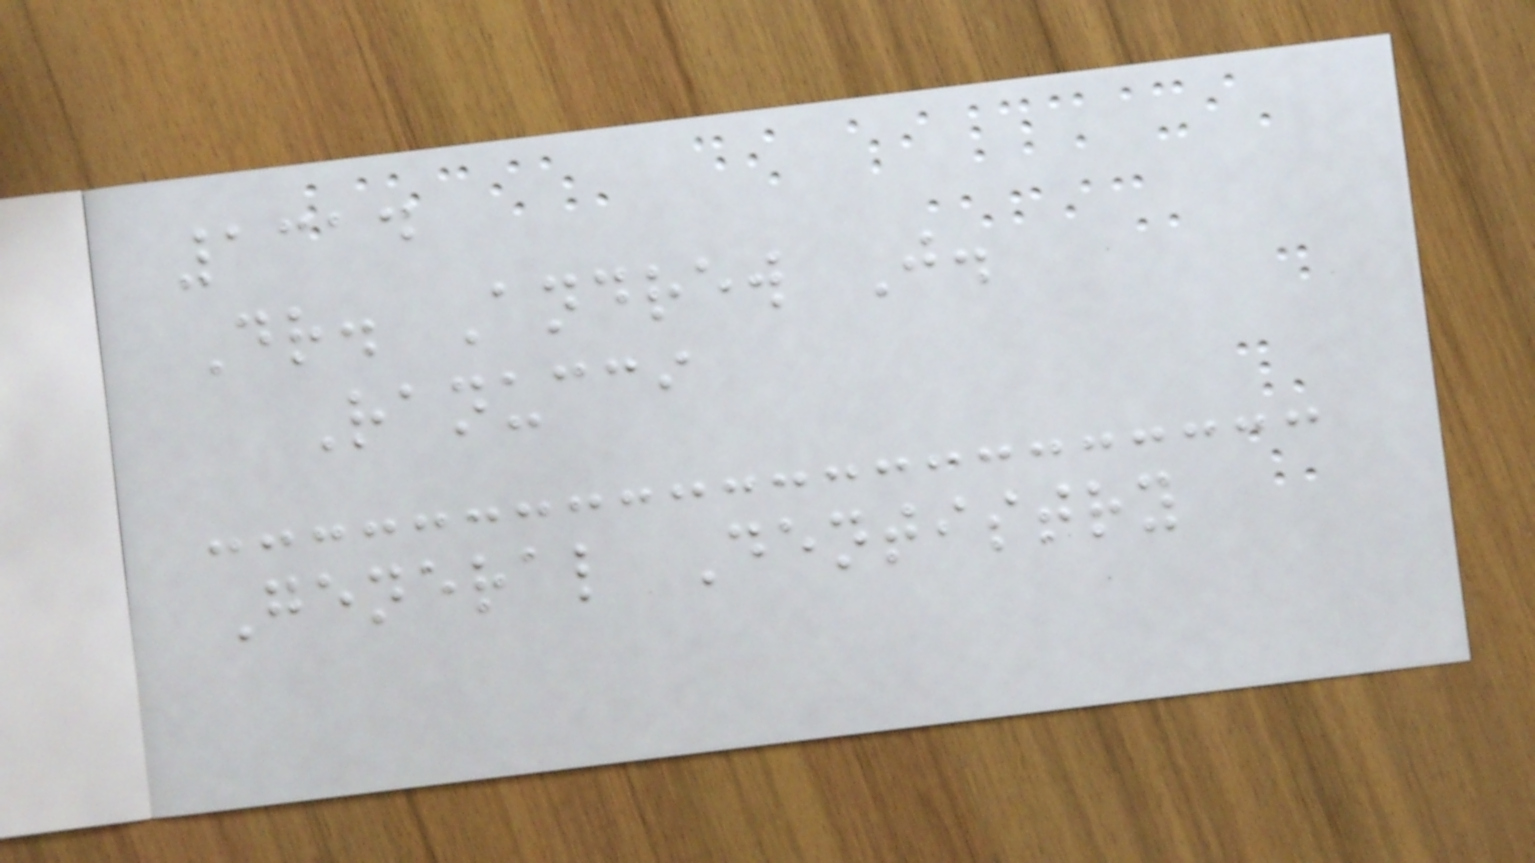1314
Dr. Andrew J.
Ranucci
General Dentistry
